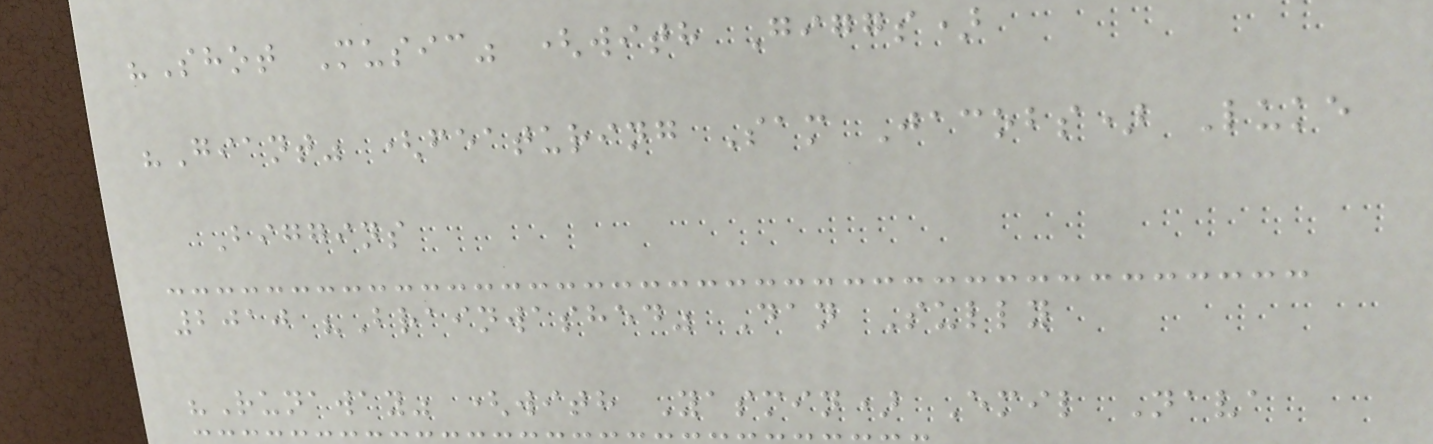"Shot Music" (with Giggs)
"Giant" (featuring Sam Jacobs) Luke
Biggins
2010 "Brainwashed" Dan Sully
"Runaway" (with Yasmin) Emil Nava
